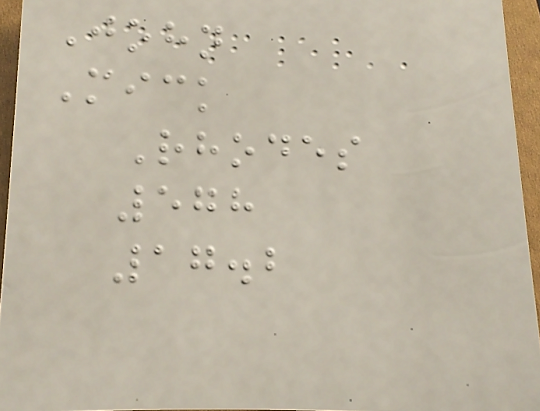John
Mick
Rhodes
578
17.2
